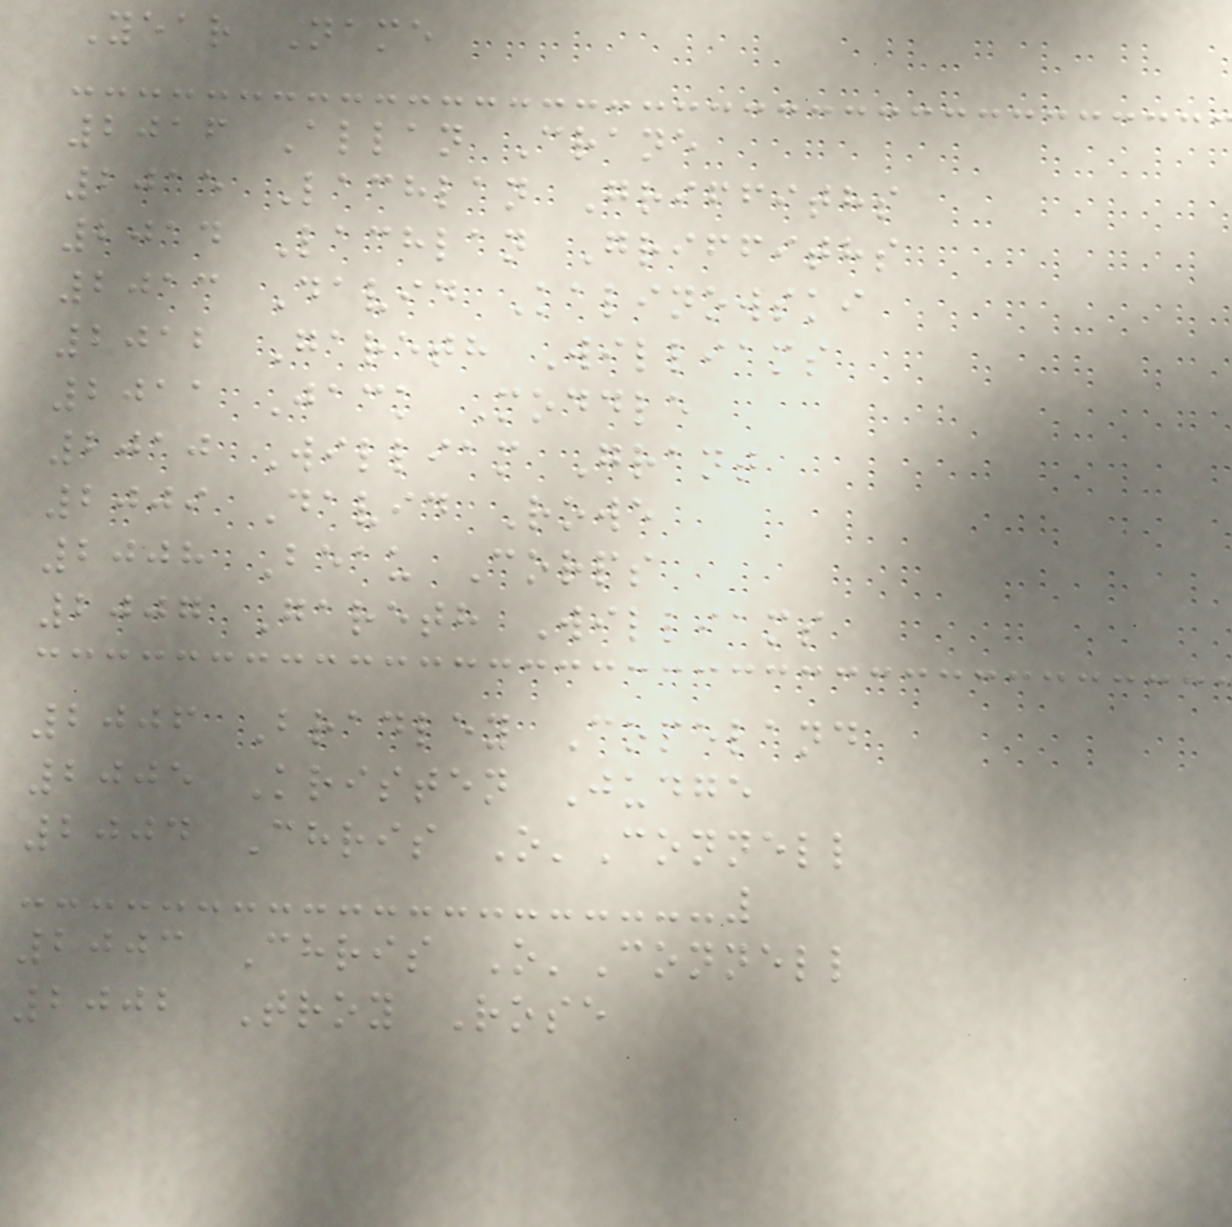Year Name
2016 Allan Crane
2015 Lachlan Griffiths
2014 Lachlan Griffiths
2013 David Kalinowski
2012 Gareth Williams
2011 Jack Moddle
2010 William Grant
2009 David Rowe
2008 Beau Corps
2007 Gareth Williams
2006 Bradley Copeland
2005 Kristen Judge
2004 Chris O'Connell
2003 Chris O'Connell
2002 Troy Rose
